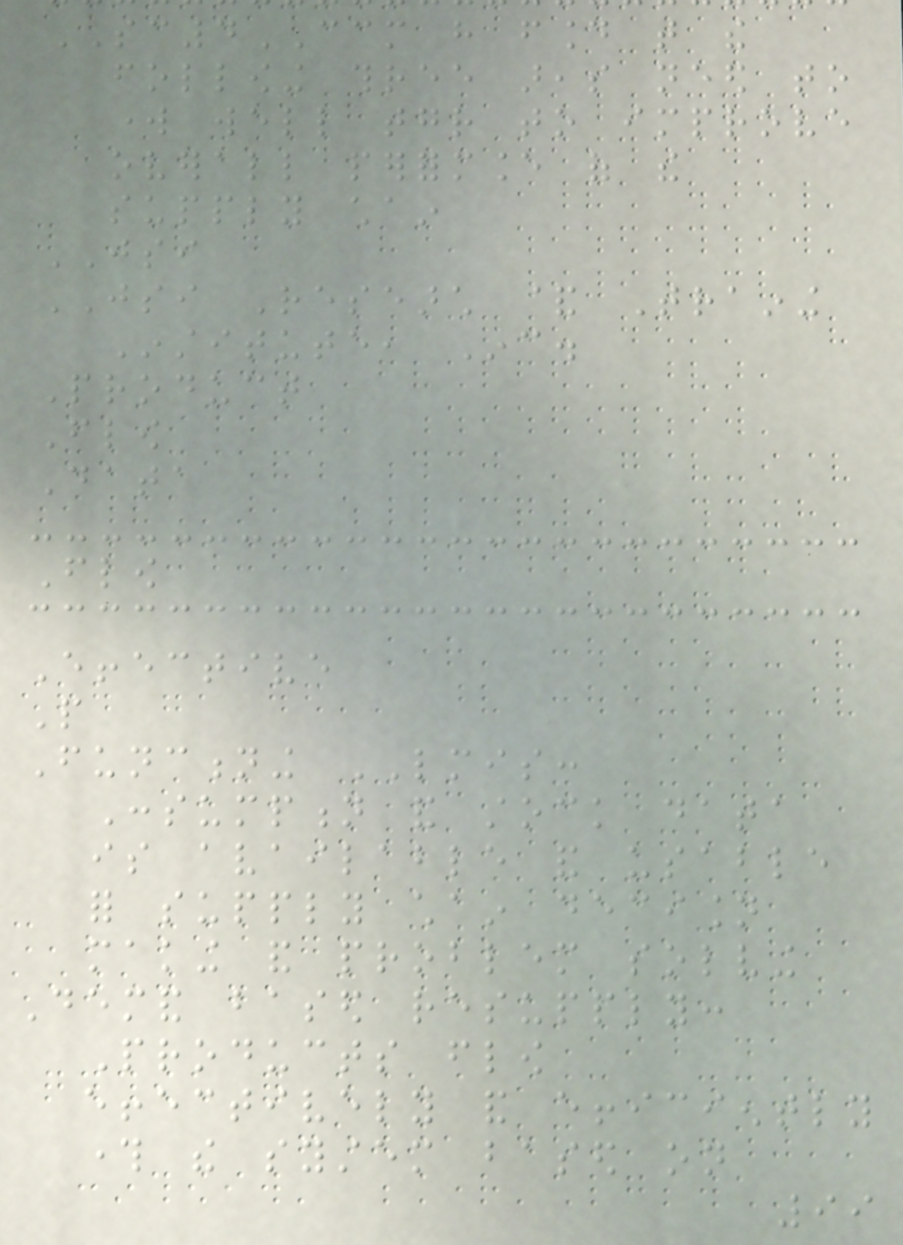SC4CCM have found that the
following three areas need to
work well together to improve
overall performance of the
supply chain
JSI
JSI Research & Training
Institute, Inc.
Product
Flow
Data
Flow
Effective
People
Functioning LMIS:
Consumption and stock data
is available and usable
for supply chain decision
making and problem solving
Demand based resupply:
Products flow
effectively and efficiently
through the system based on
99
